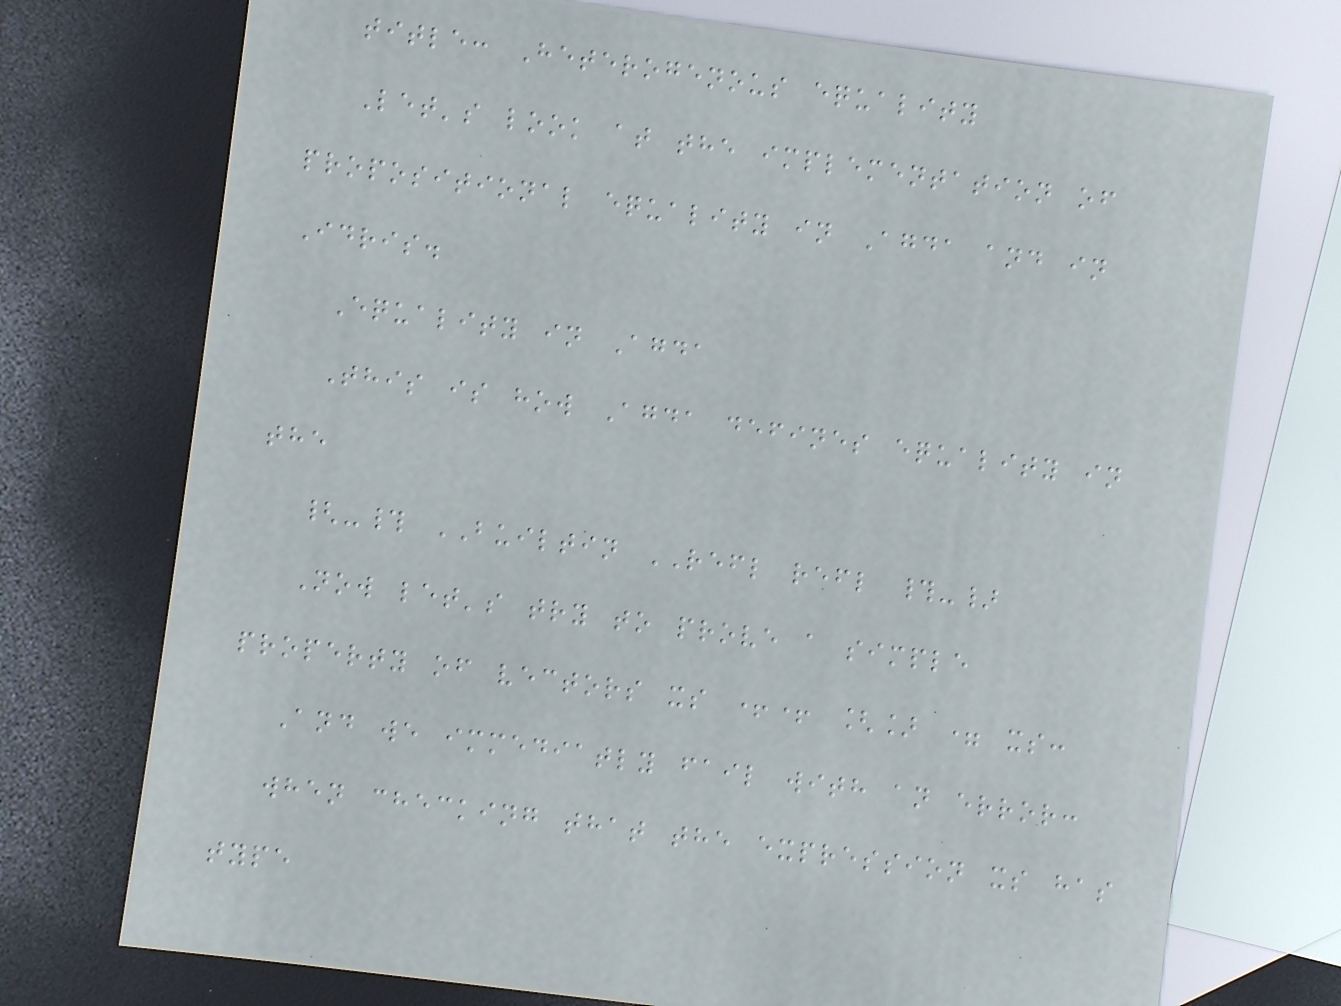title: Heterogenous equality
Let's look at the implementation of
propositional equality in Agda and in
Idris.
Equality in Agda
This is how Agda defines equality in
the
{-# BUILTIN REFL refl #-}
Now let's try to prove a simple
property of vectors xs ++ [] = xs:
And we immediatly fail with an error:
when checking that the expression xs has
type
